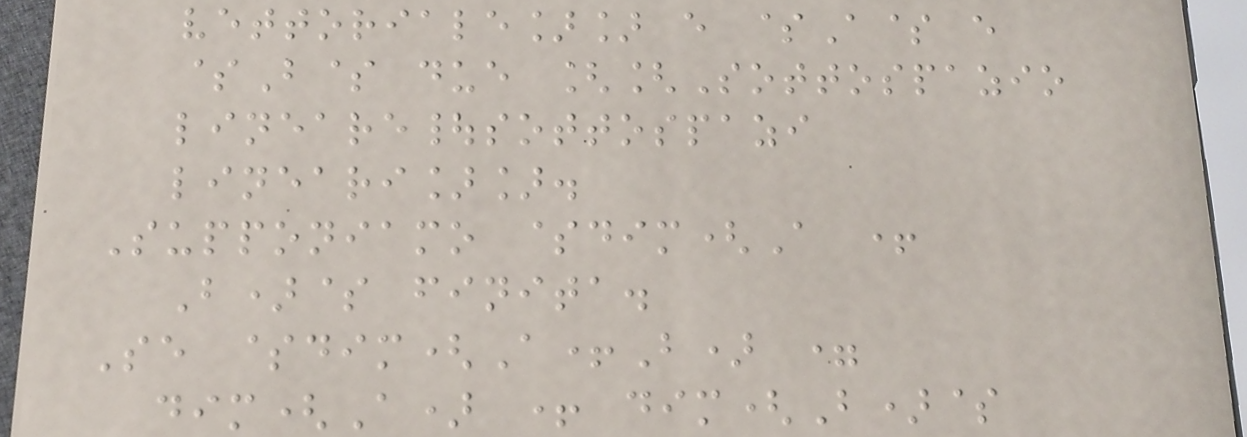vettoriale]] e $A$ e
$B$ due [[Sottospazio
lineare|sottospazi
lineari]].
Supponiamo $dim(A +
B)$ finita.
Se $dim(A+B) =
dim(A) + dim(B)$
